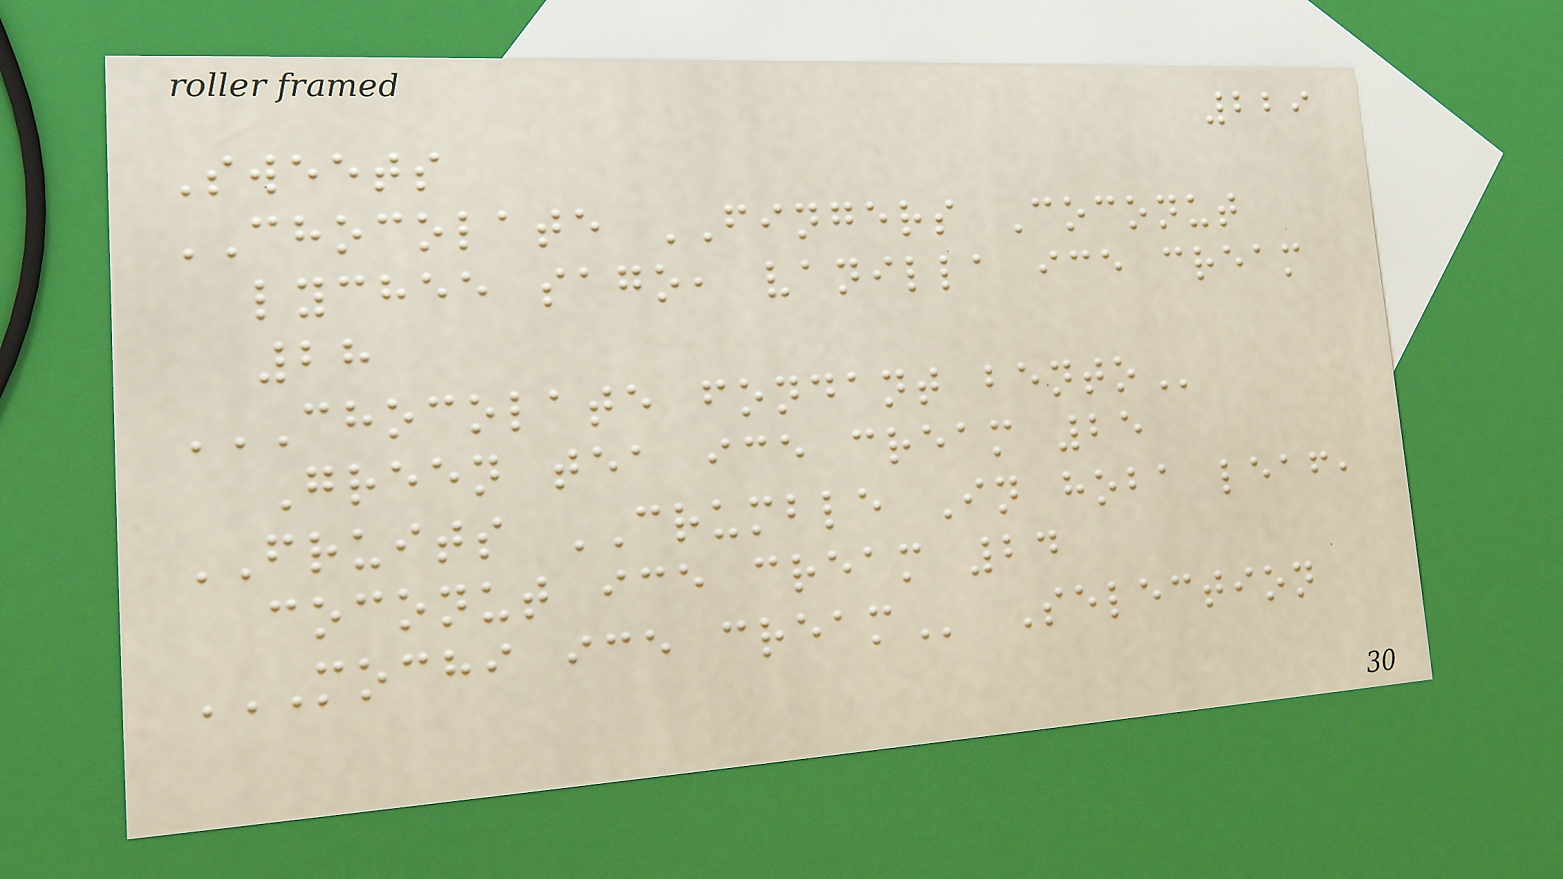229
Sweets
CHOCOLATE FINGERS Coconut
lychee sago, vanilla ice cream
28
CHOCOLATE FONDANT BENTO
Green tea ice cream 25
FRUITS CRUMBLE In hoba leaf,
coconut ice cream 24
MOCHI ICE CREAM Selection
